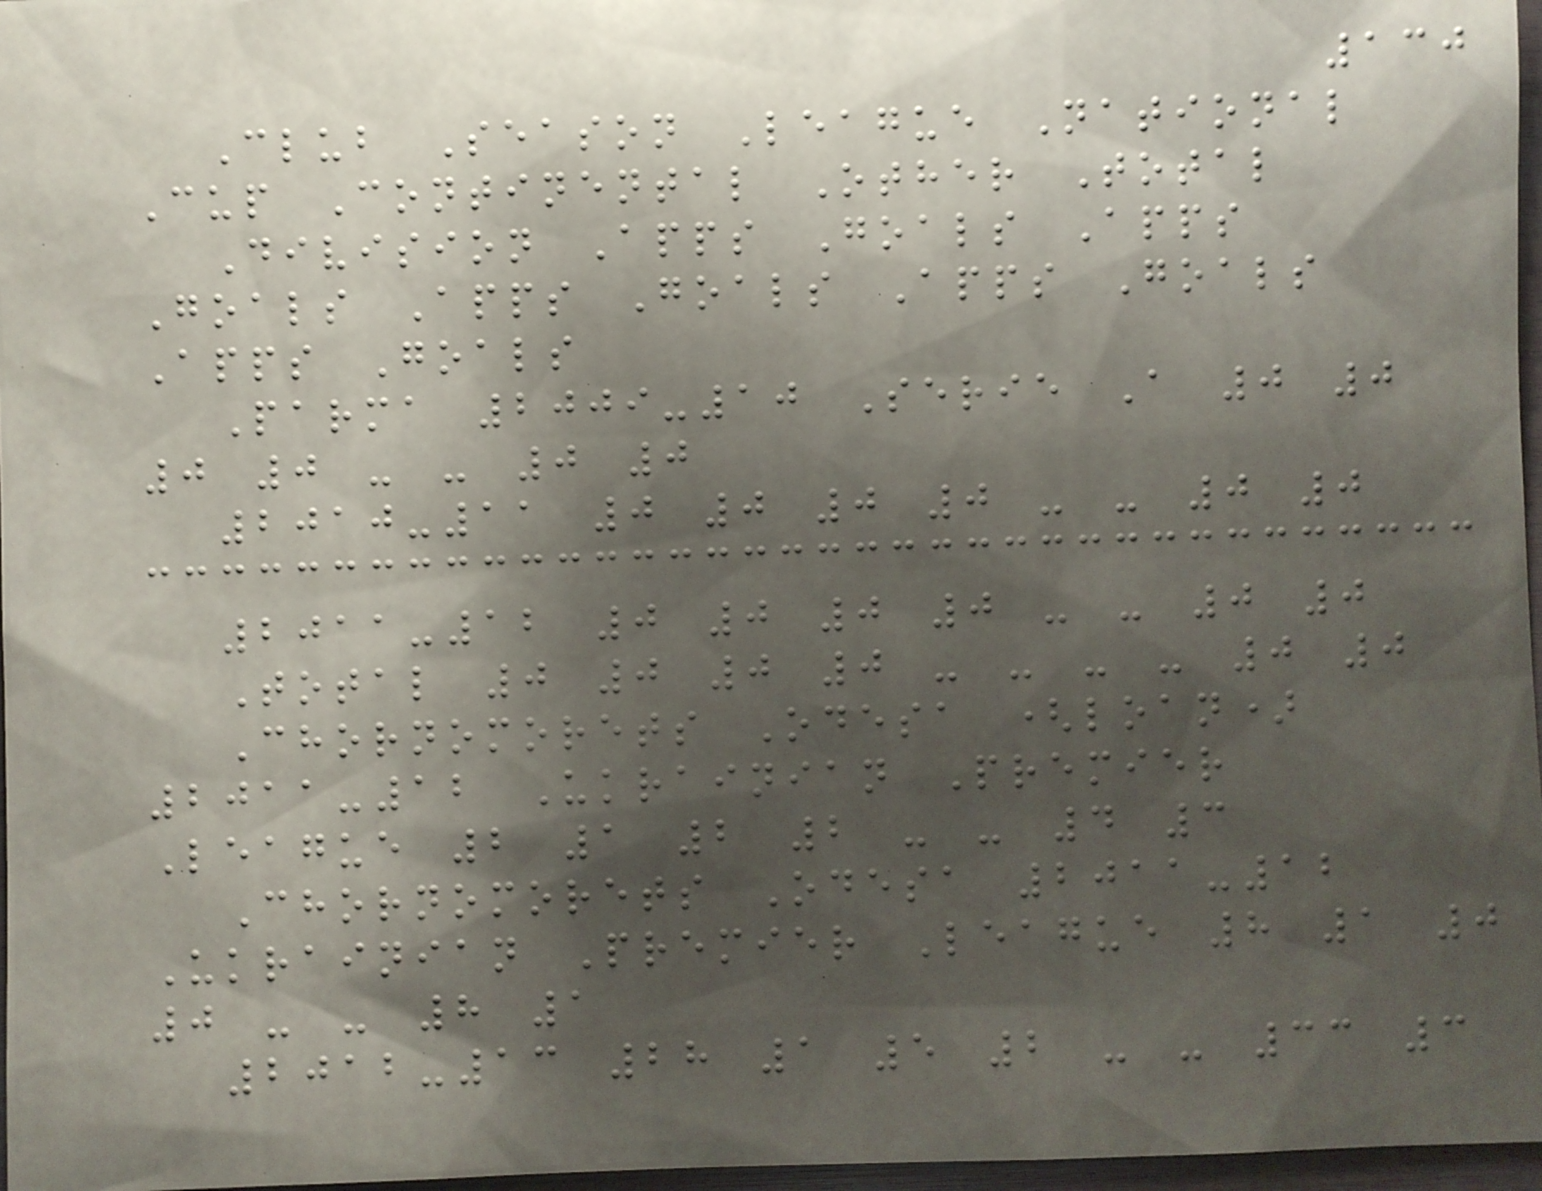130
Club Season League National
Cup Continental Other Total
Division Apps Goals Apps
Goals Apps Goals Apps Goals
Apps Goals
Parma 2009-10 Serie A 0 0
0 0 - - 0 0
2010-11 0 0 0 0 - - 0 0
2011-12 0 0 0 0 - - 0 0
Total 0 0 0 0 - - - - 0 0
Chornomorets Odesa (loan)
2011-12 Ukrainian Premier
League 2 1 2 2 - - 4 3
Chornomorets Odesa 2011-12
Ukrainian Premier League 8 1 0
0 - - 8 1
2012-13 28 1 5 2 - - 33 3
